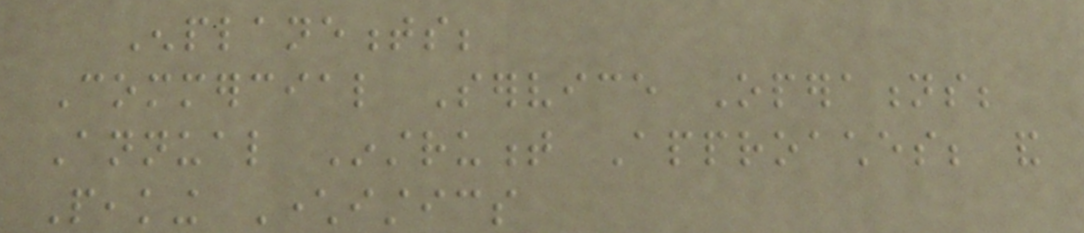Enplanements;
Commercial Service Operations;
Annual Instrument Approaches; and
Peaking Characteristics
